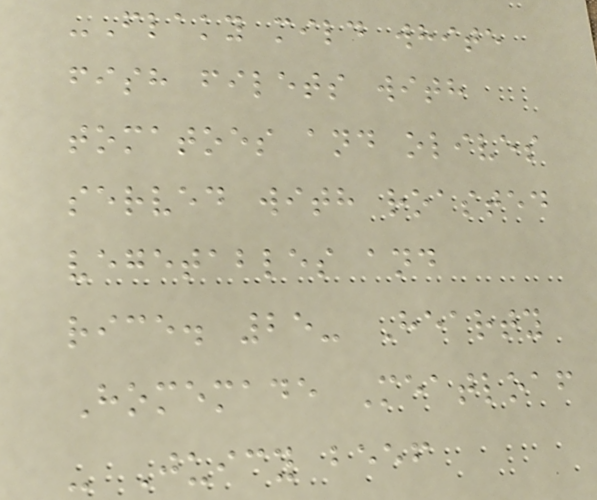-Flaky mild white
fish filets with
tomatoes and olives
served with roasted
vegetables and
rice. 25- Hearty
Homemade Meatloaf
- Juicy beef
